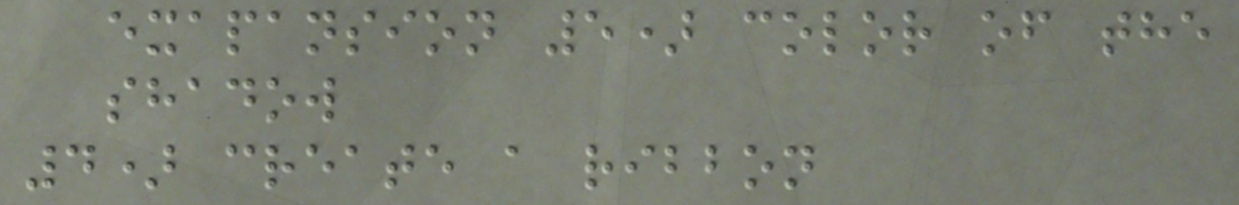exapansion 5) color of the
shadow
4) create a ribbon
